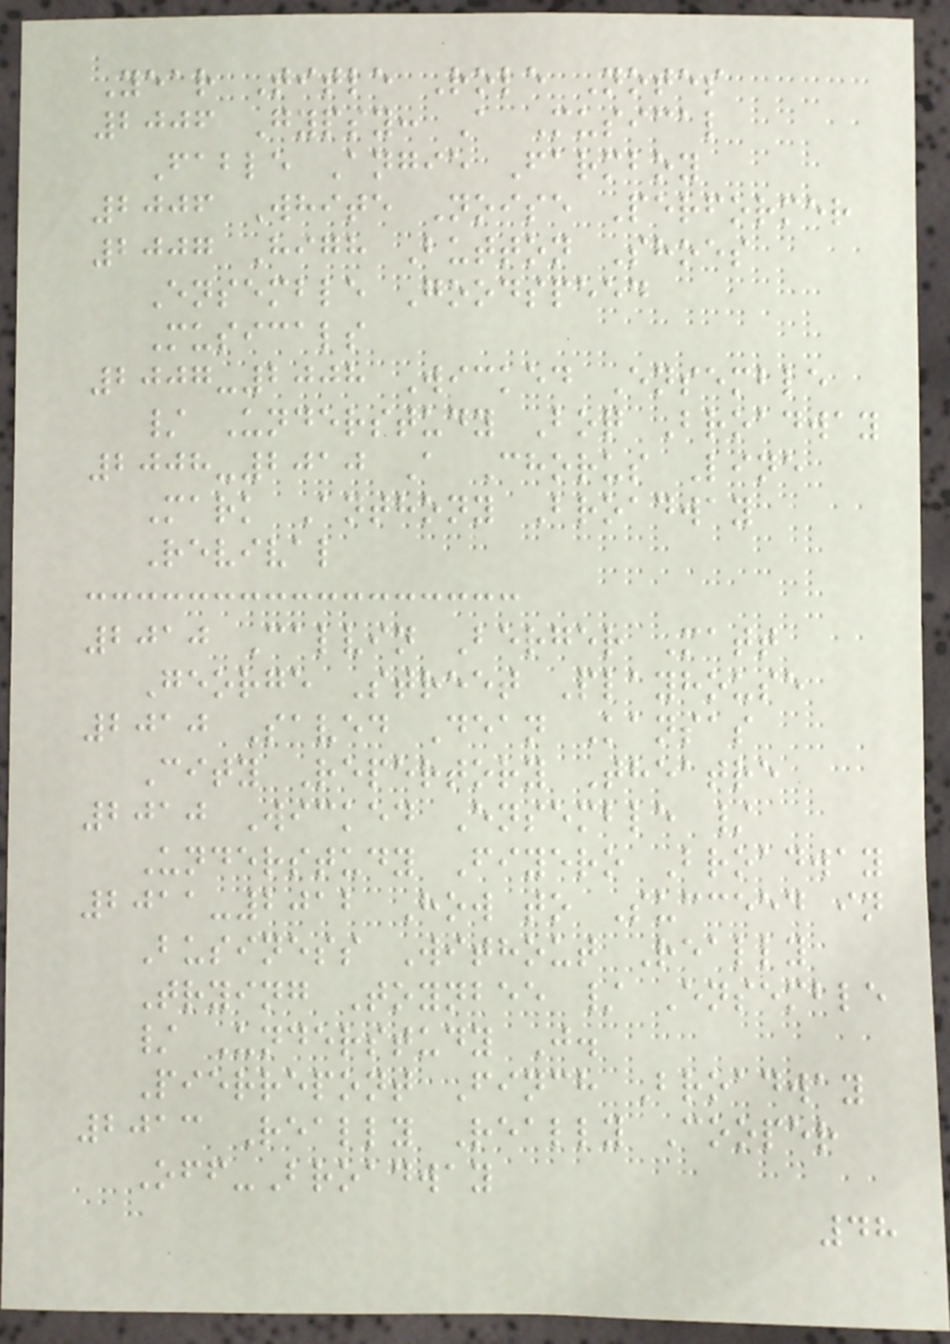Year Title Role Notes
2006 Gypsy: A Musical
Fable Angie Farmboy
2006 White Noise Performer
2007 High Button Shoes
Ensemble Goodspeed
Musicals
2007-2008 Wicked Ensemble
/ Understudy Boq Broadway
2008-2010 A Chorus Line
Mark Anthony Broadway
Revival
2010 Calvin Berger Matt
George Street Playhouse
2010 Saved Dean Kansas
City Repertory Theatre
2010 Wicked Ensemble /
Understudy Fiyero Broadway
2011-2012 How to Succeed in
Business Without Really
Trying Toynbee / Ensemble
/ Understudy J.
Pierrepont Finch Broadway
2013 Really Really Cooper
Off-Broadway
48
